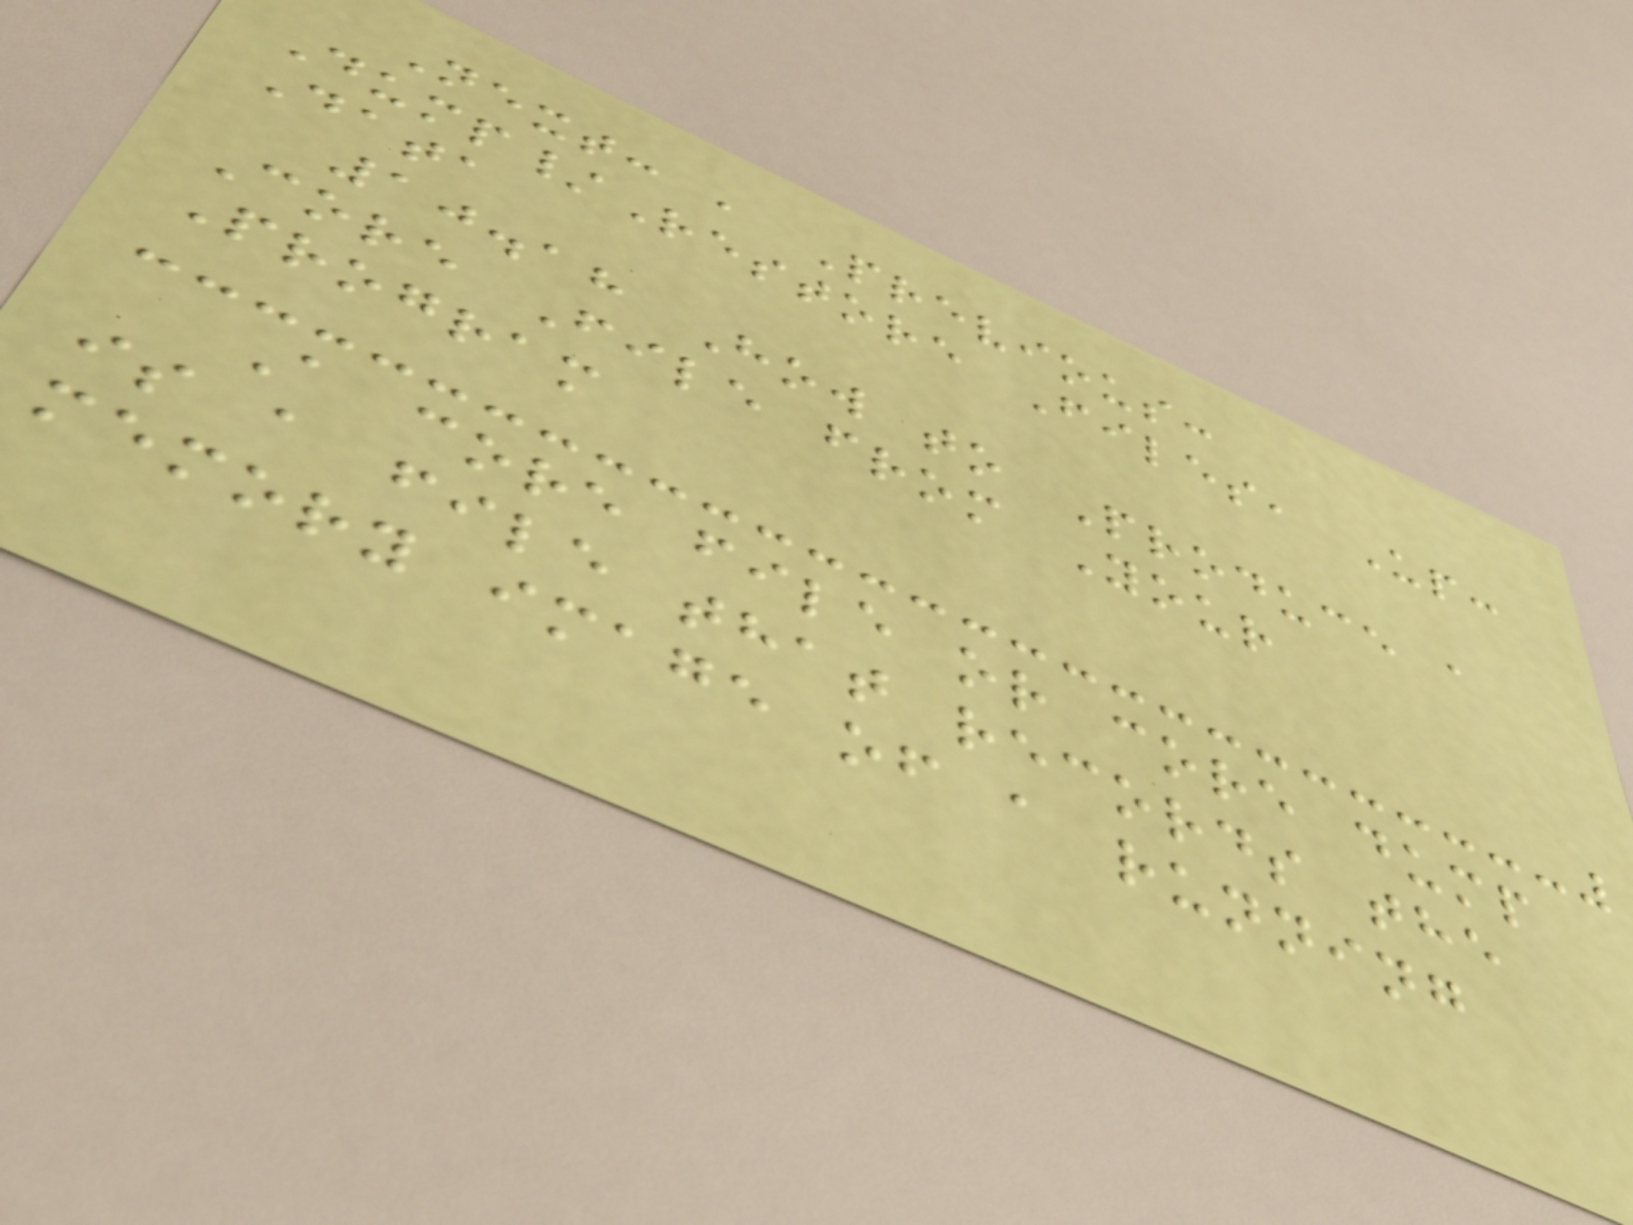Next: , Previous:
Dump/Restore Files, Up:
Data
10.18 How to Produce a
Core File from Your
Program
A core file or core dump
is a file that records the
memory image of a running
